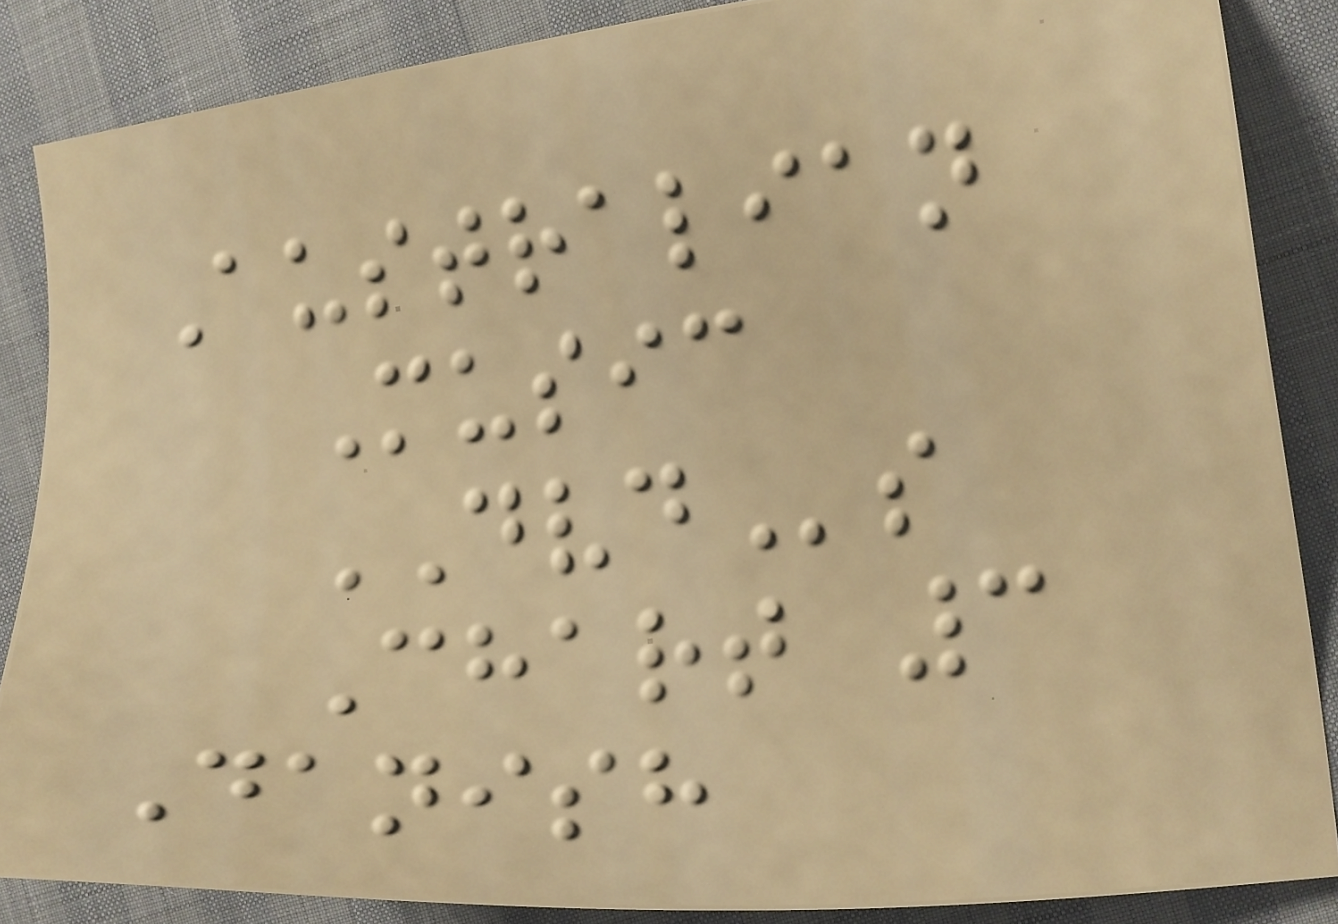Australian
Music
DVDs
Chart 3
Danish
